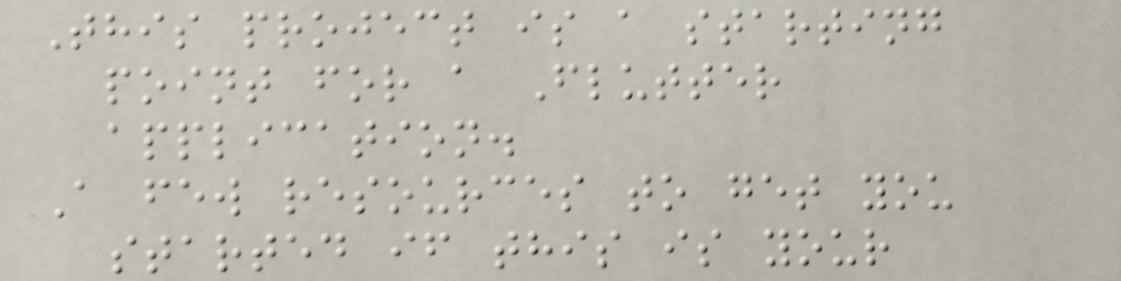This project is a starting
point for a Flutter
application.
A few resources to get you
started if this is your
